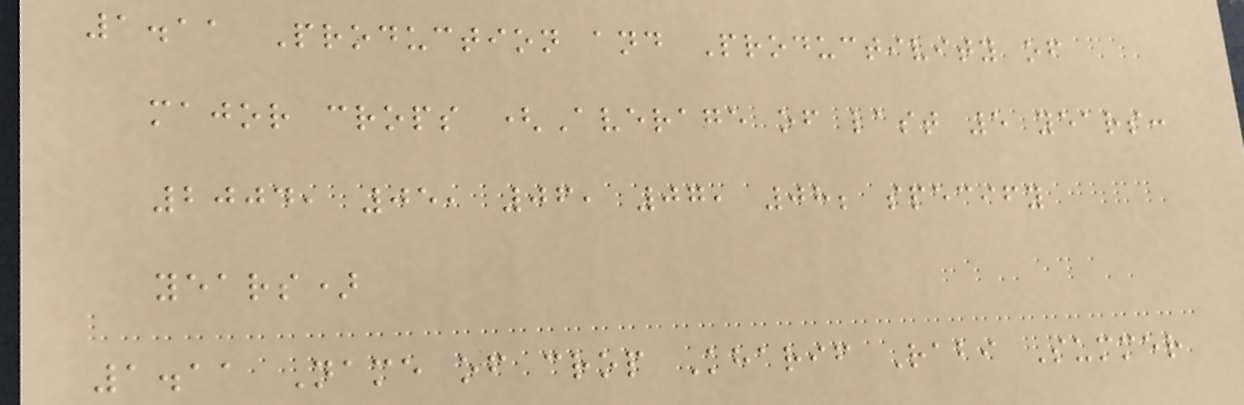1.11 Production and Productivity of
major crops (Average of last 5 years:
2004, 05, 06, 07, 08; specify
years)
1.11 Name of crop Kharif Rabi Summer
